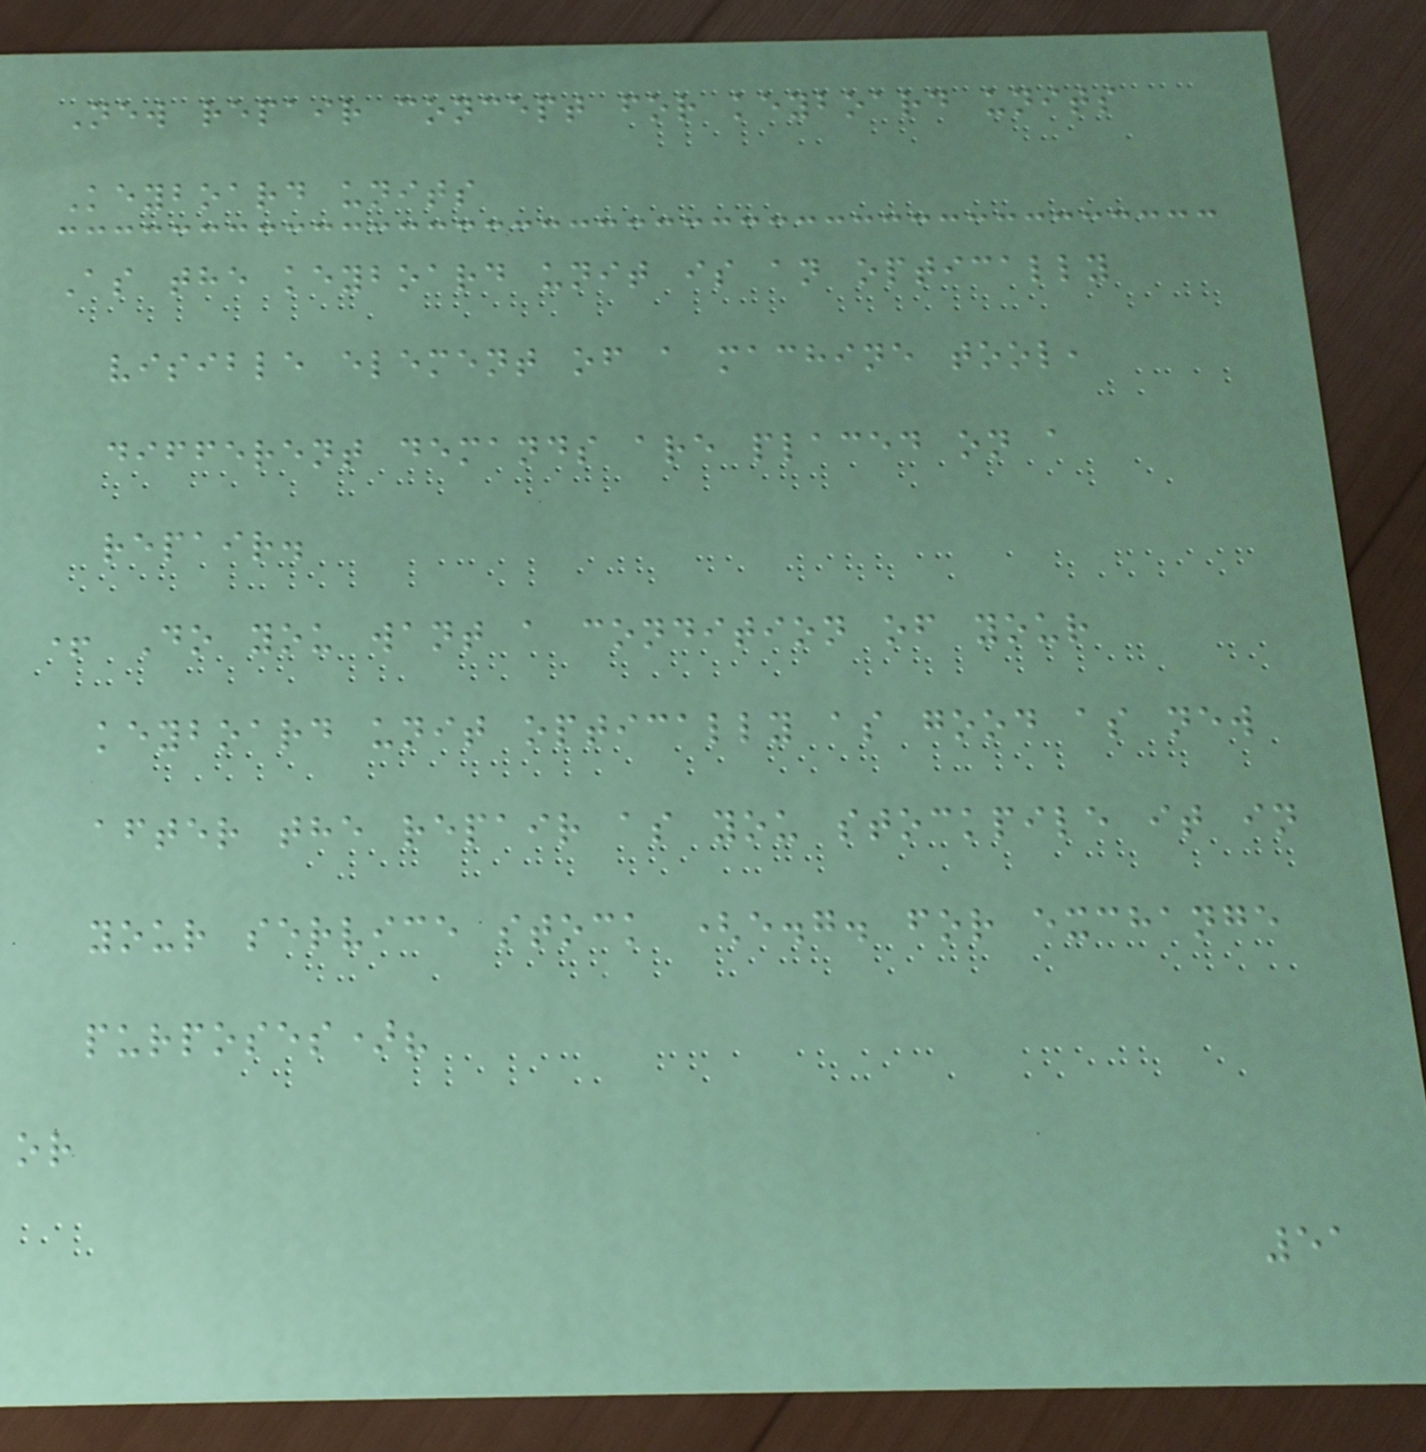New repair concept for keyboard units
Keyboard units
As the keyboard unit is an optically
visible element of a machine tool,
different demands are placed on a
repair.
+ Do you want a condition of your
keyboard unit optically as good as new
after the repair as you stockpile it in
your service stock (e.g. for exchange
purposes)?
or
51
